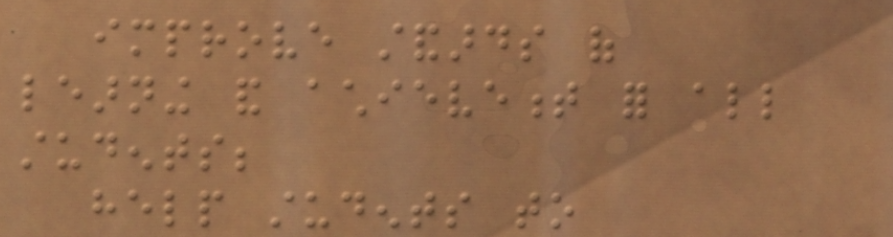improve standards of
learning and achievement for all
students;
help students to
